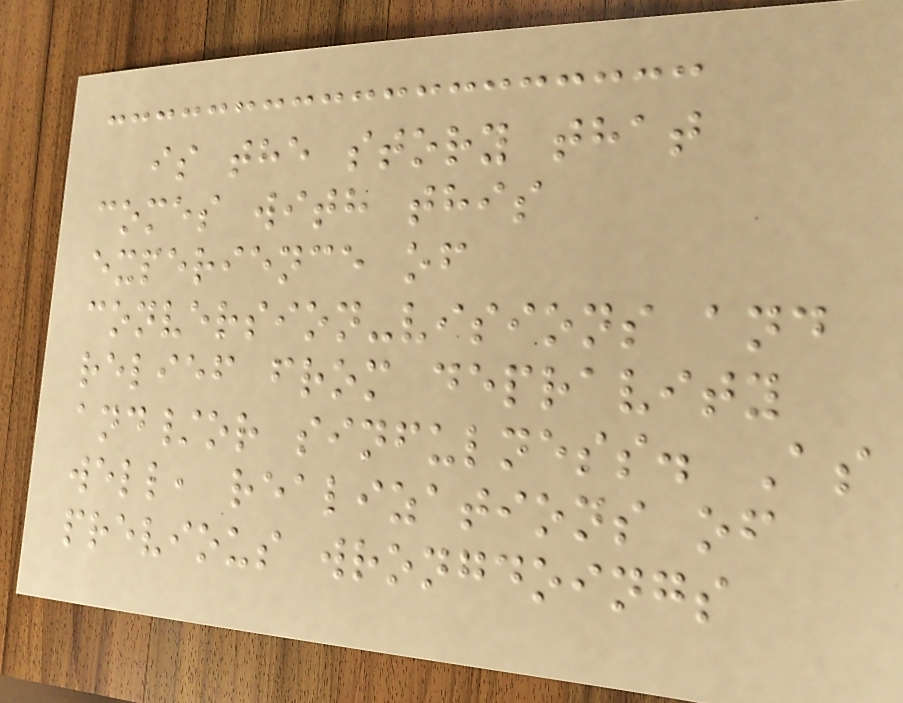is the story that
comes with this
experience of
conversion-visions and
relief from depravity
and/or sinfulness. As
well, realizations of
previous wrongdoings
